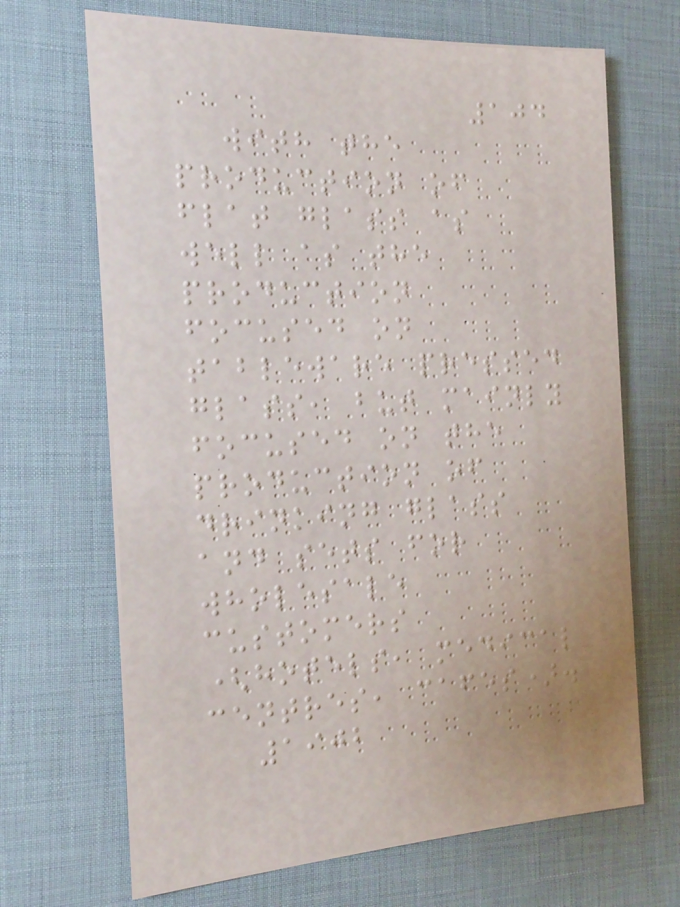104
with the
production of
flat glass as
well as the
production
focused on
tableware pressed
glass, but mainly
focused on the
production of
drinking glass
and sets for
wholesale
customers
(hotels, medical
centres, cafes).
1902
